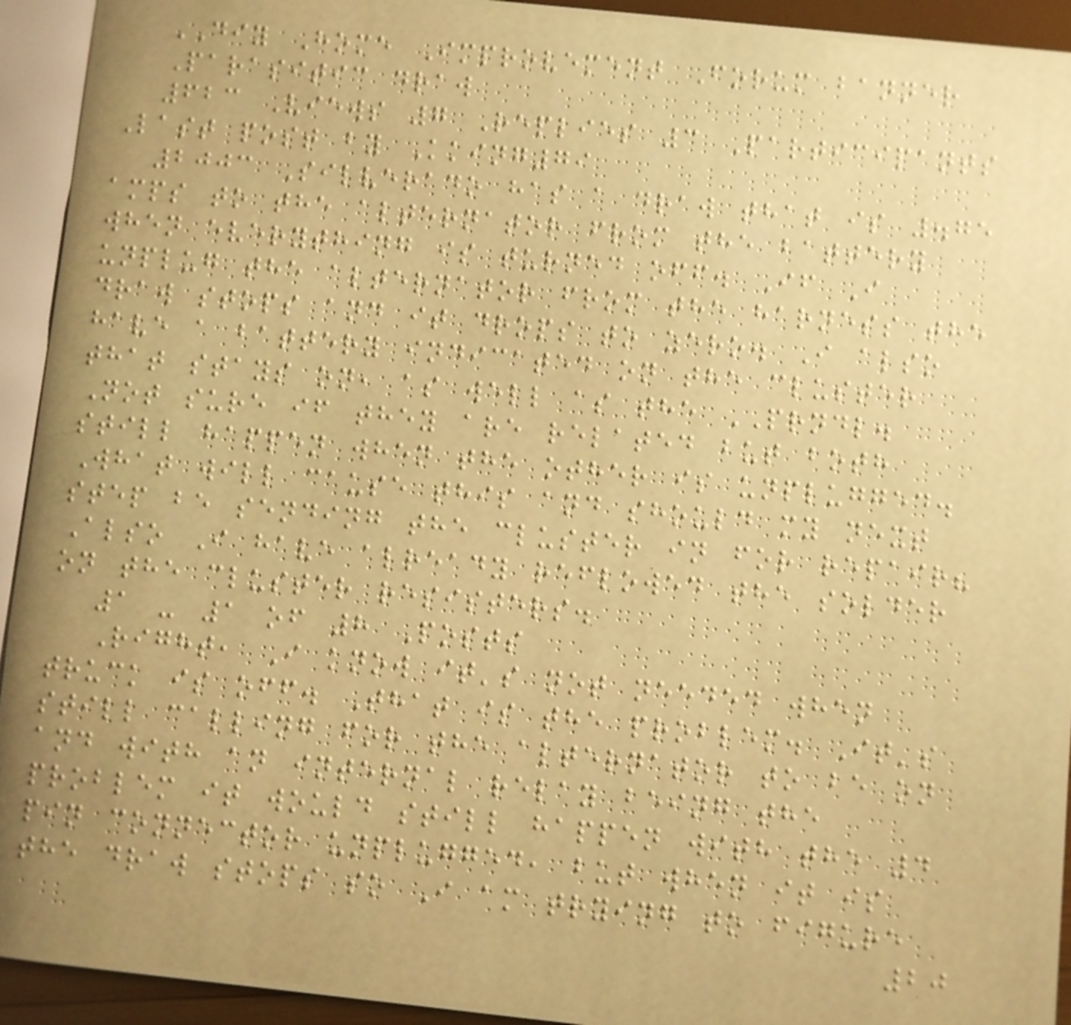DIY Home Improvement Forum banner
Parasitic draw
623 Views 7 Replies 3 Participants
Last post by Kking79
2003 Silverado has a draw that is .75
amps to the alternator from the battery
when everything is turned off. If I
unplug the alternator from the harness the
draw stops and it drops to zero. I also
have a battery indicated on the cluster
that stays on, as well as the PRNDL.
Not sure if they are related but both
still happen when the other is unplugged.
What will cause this and should my next
step be sending the cluster in for repair?
Also I have already reflowed the solder
on the cluster resisters.
1 - 1 of 8 Posts
Right, I know it's not needed when
truck is off. That is the problem. It's
still calling for the alternator to be on
and with an internal relay being the
problem it would still happen with the 4
pin connector unplugged, but when it is
the draw stops so I am trying to figure
20
